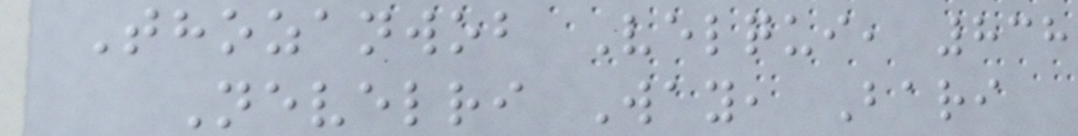Thozanwob Velqui, 838
Nevelri Way, Bari
